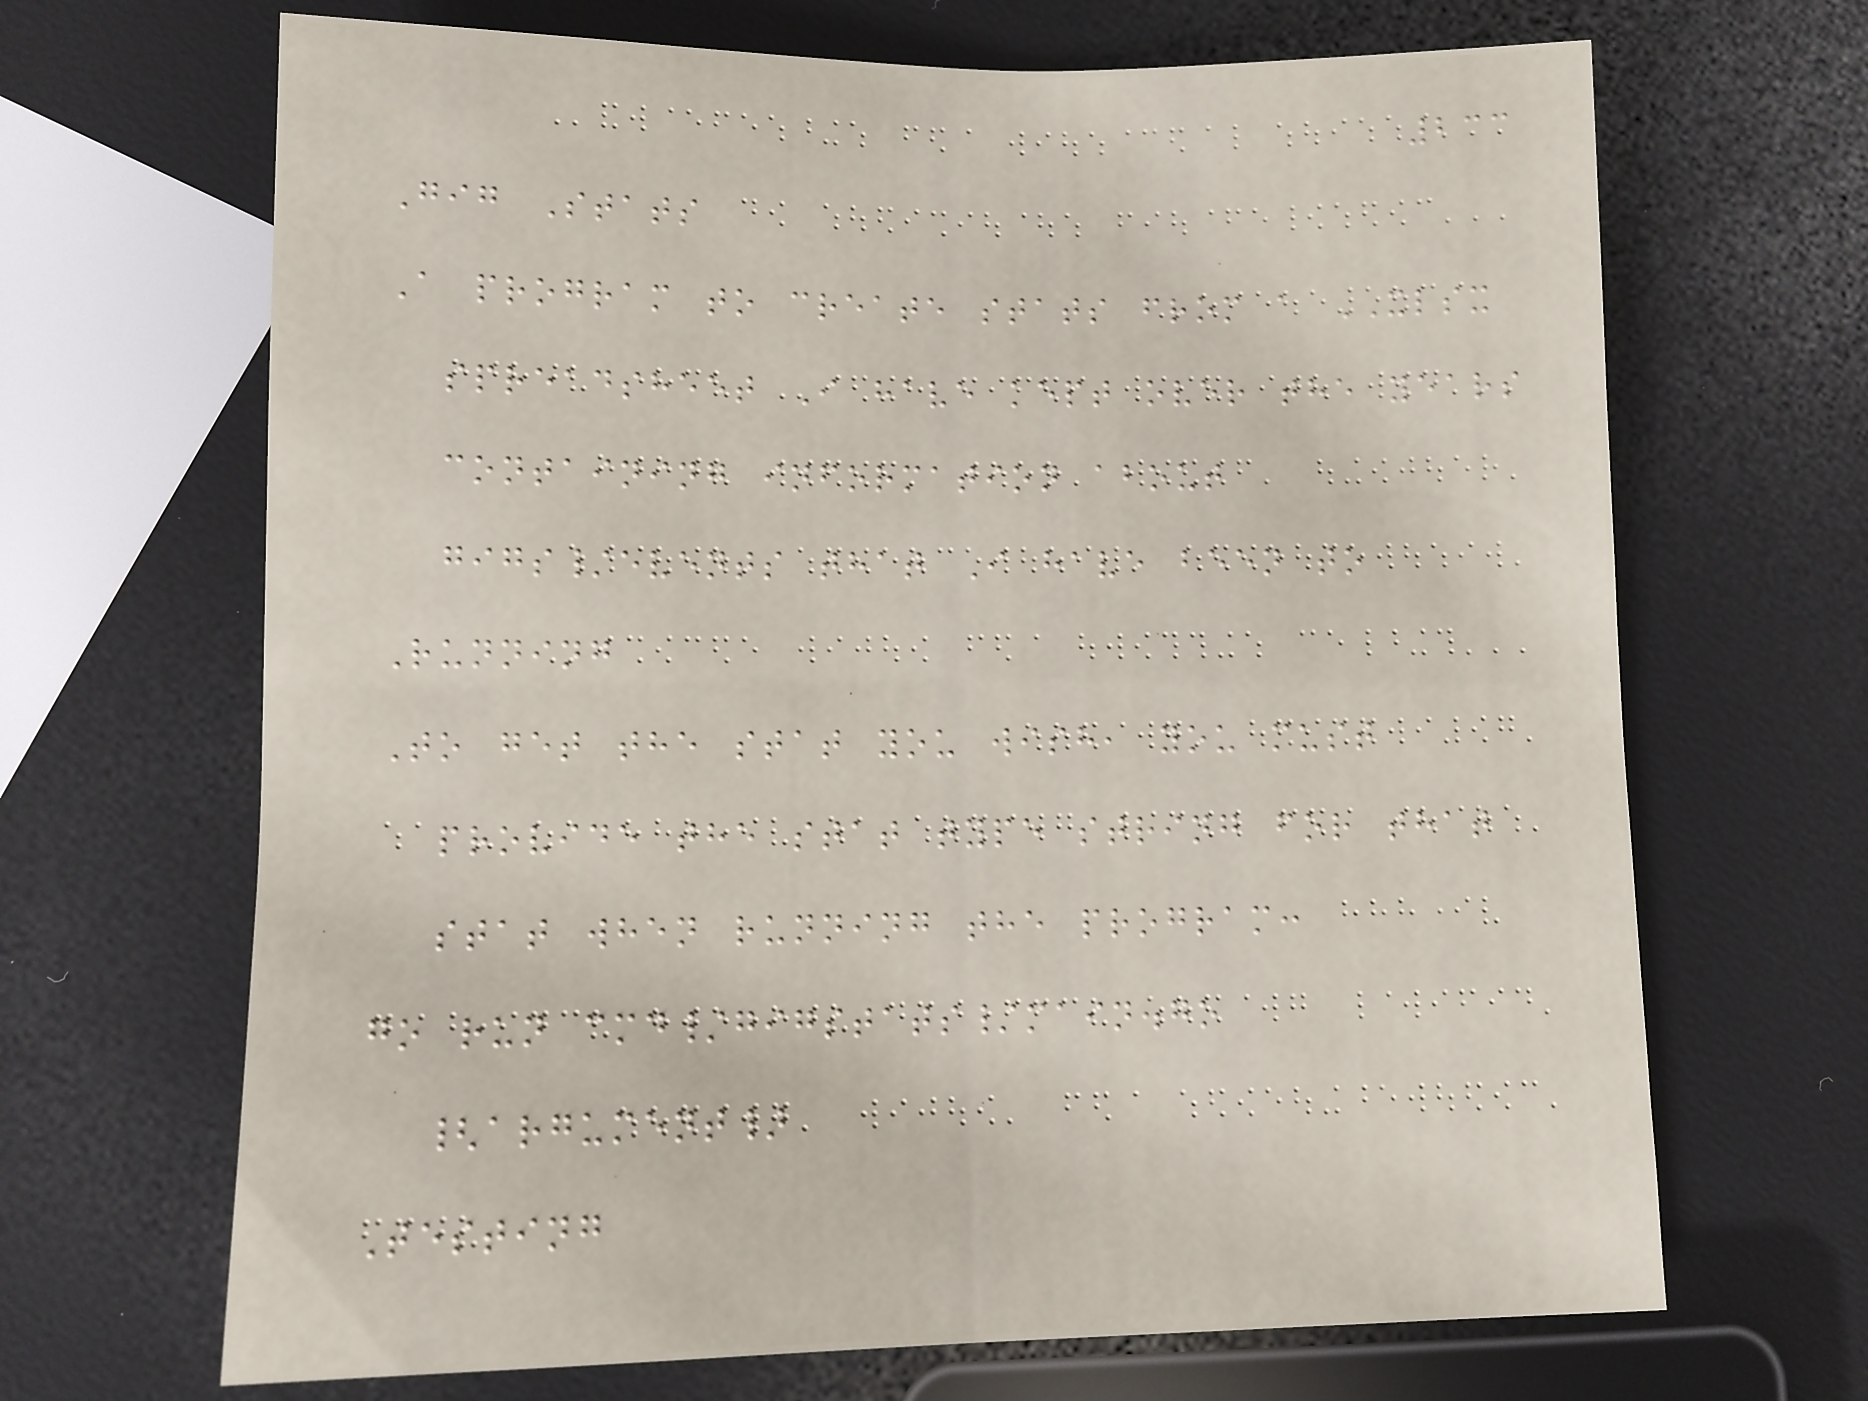233
Gig Stats
A program to create stats from a XLSX
spreadsheet I have kept over the years
containing information about
gigs/events that I have been to
Running
To get the stat you wish, you must
provide the stat type string for that
stat when running the program:
go run cmd/gigstats/main.go
{argument}
Testing
